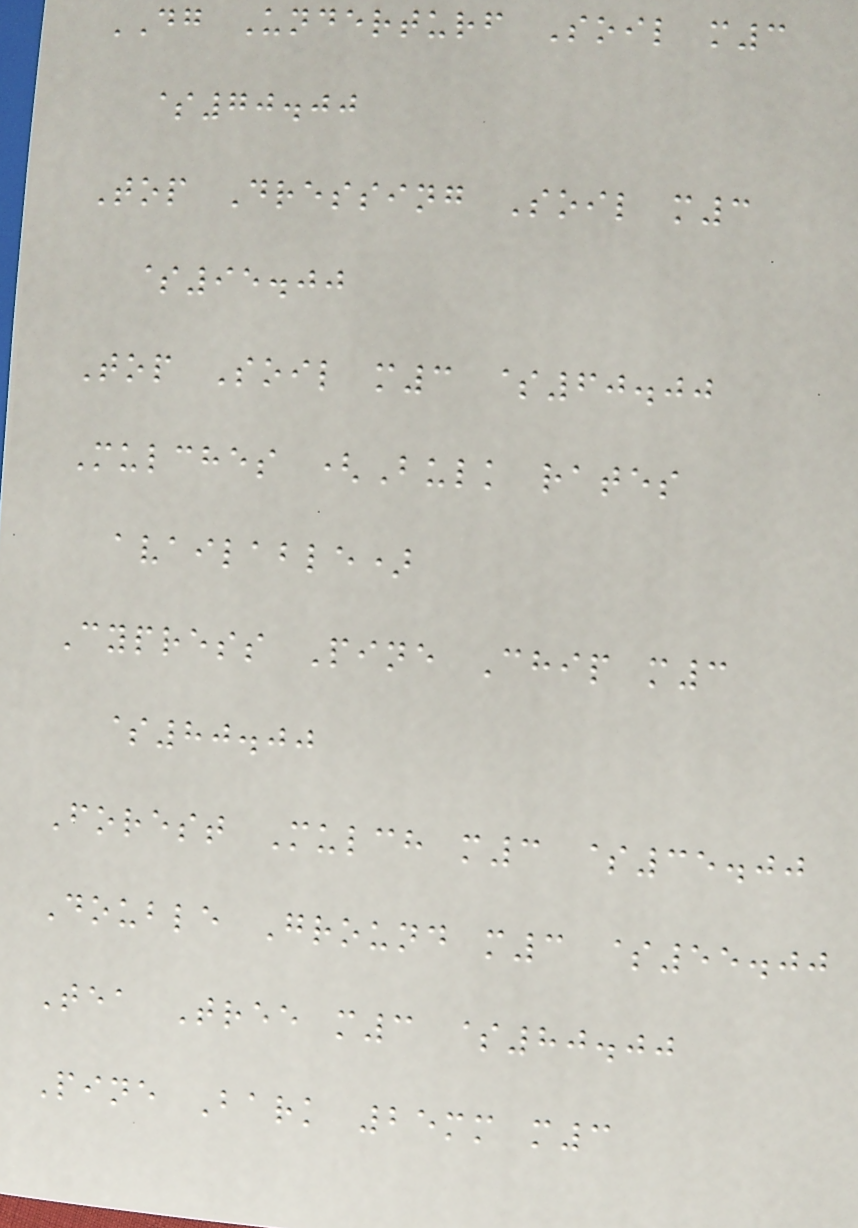DG Underturf Soil m3
$70.00
Top Dressing Soil m3
$95.00
Top Soil m3 $60.00
Mulches (Bulk rates
available)
Cypress Pine Chip m3
$80.00
Forest Mulch m3 $35.00
Double Ground m3 $55.00
Tea Tree m3 $80.00
Pine Bark 25mm m3
